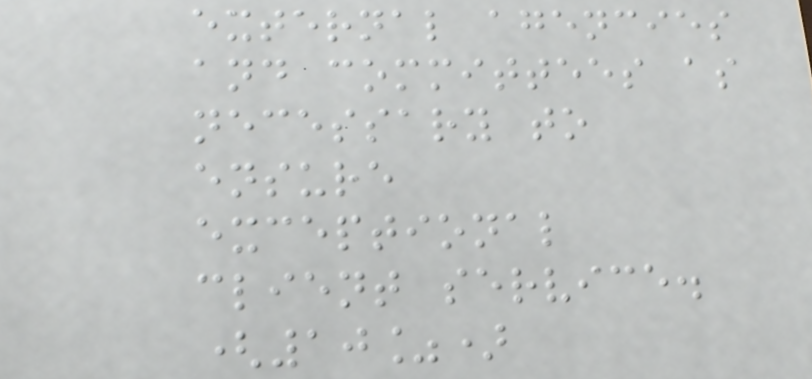external agencies
and committees as
necessary to
ensure
exceptional
client service.
(10%)
